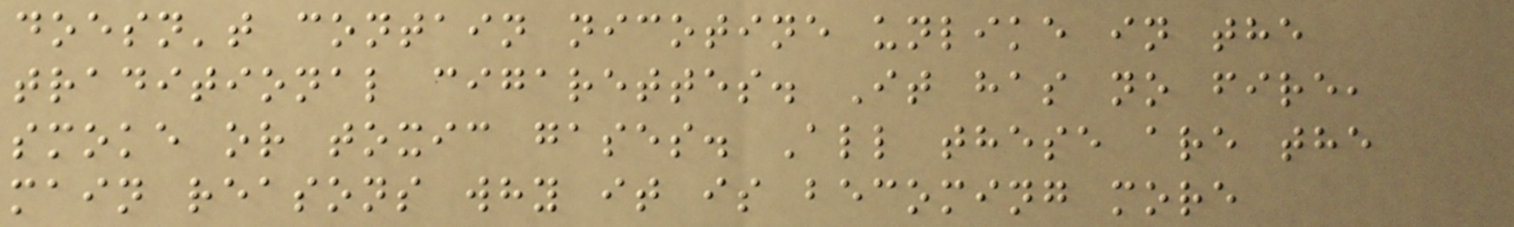doesn't contain nicotine unlike in the
traditional cigarettes. It has no fire,
smoke or toxic gases. All these are the
main reasons why it is becoming more
